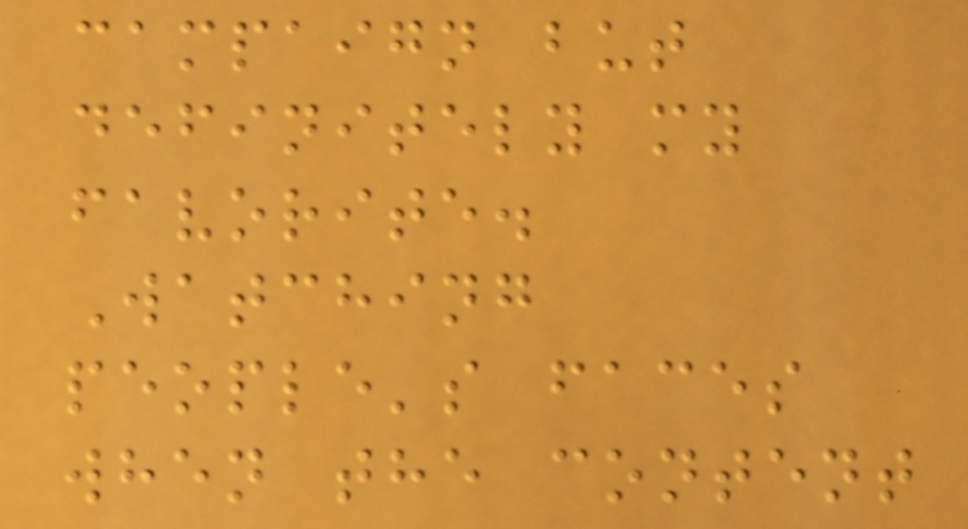campaign but
definitely my
favorite.
Watching
people's faces
when the content
